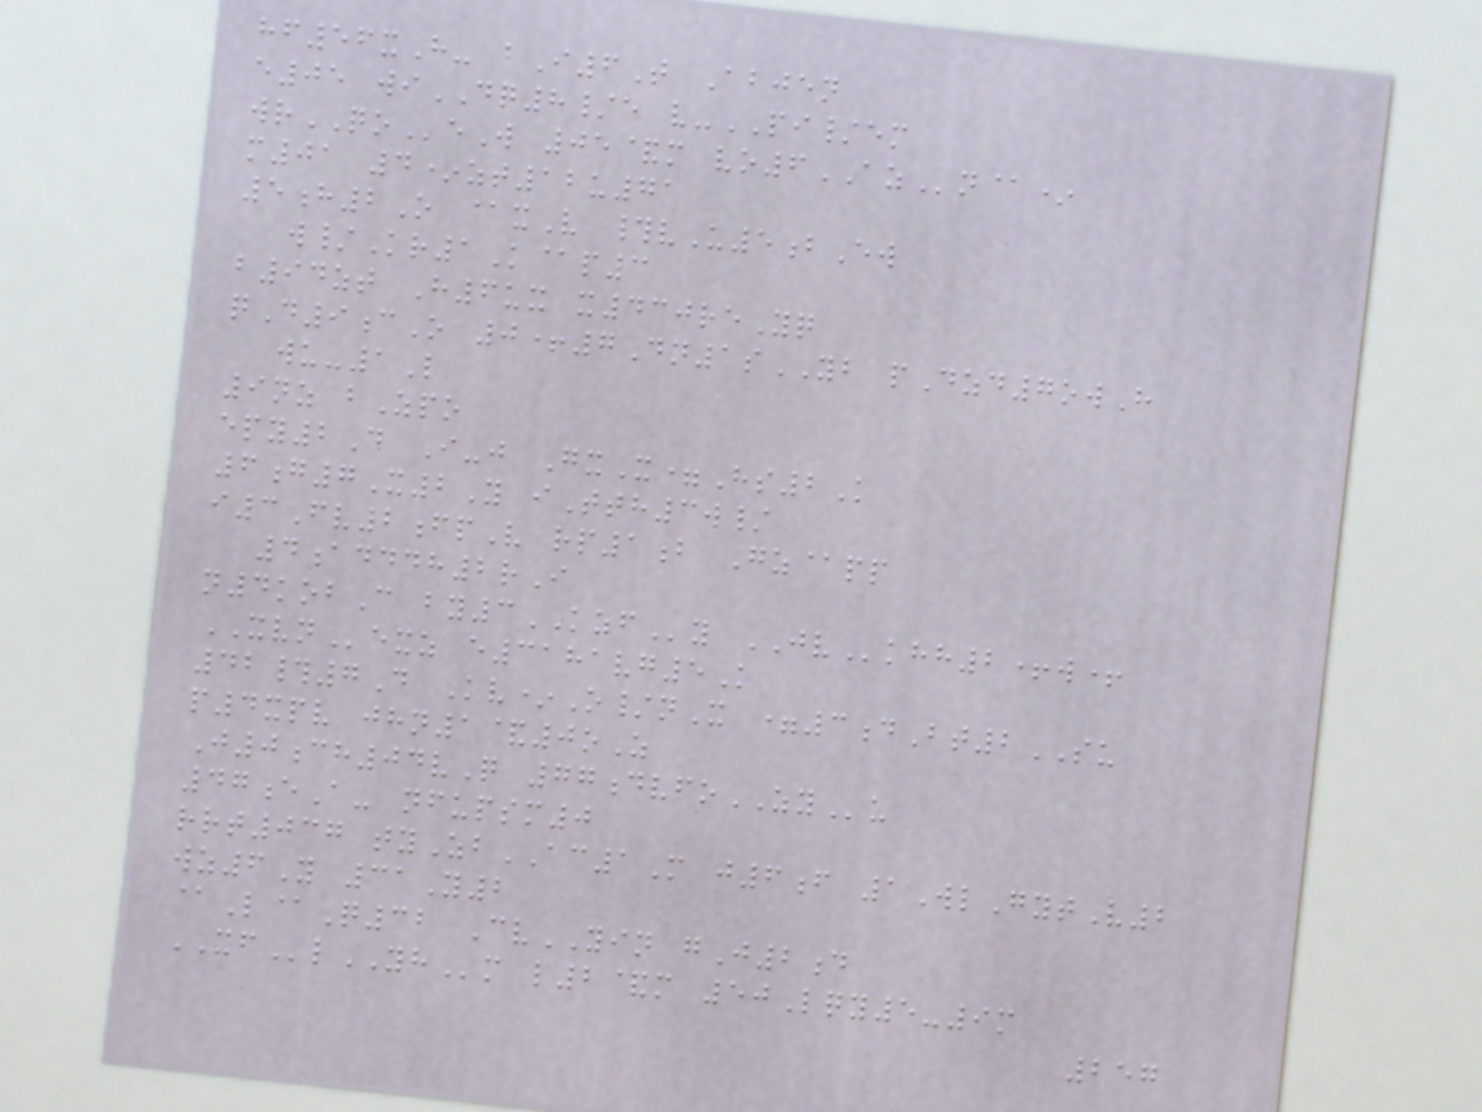hf56xH- bI6T Abjen
e05 wiDQ8/e v-PI/em
wrQOeW 05&m vo6AZn@*
m01 4*zt12u71
5h2O @xV #vU5bEw
w/Kr1K@p3
b94zt H6ux x430reYq
qD9cO 0+7Dn1sYB pDzd7owH
wu-1L
9nz bZpo
epy2D I-j GxX=Hs2K
6g7X2Y iTth3w/
i3Fv2fpV rp1b Gz@pp
4adddh2rI
n4kobC by3KZFy JVkhh2+w+
XVNexz e3181vg5K
42#7D Kv*O/nX =3dBt2SU
p4xpv jhn1&0oZ
J0ch04vQ 77dvfoZYu
47eA- nfupsm0
rrt037 tyZbAC1M j6f 1WlGytV2
wz6Y 31Y2
@L@Q32 CvYIN gJ2d
XFlYHm l2&m 50Lqy5-9m
257
